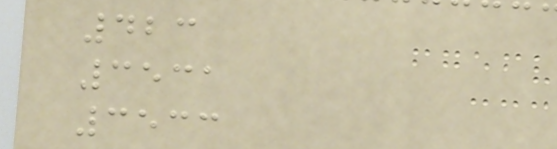423
3531
3533
